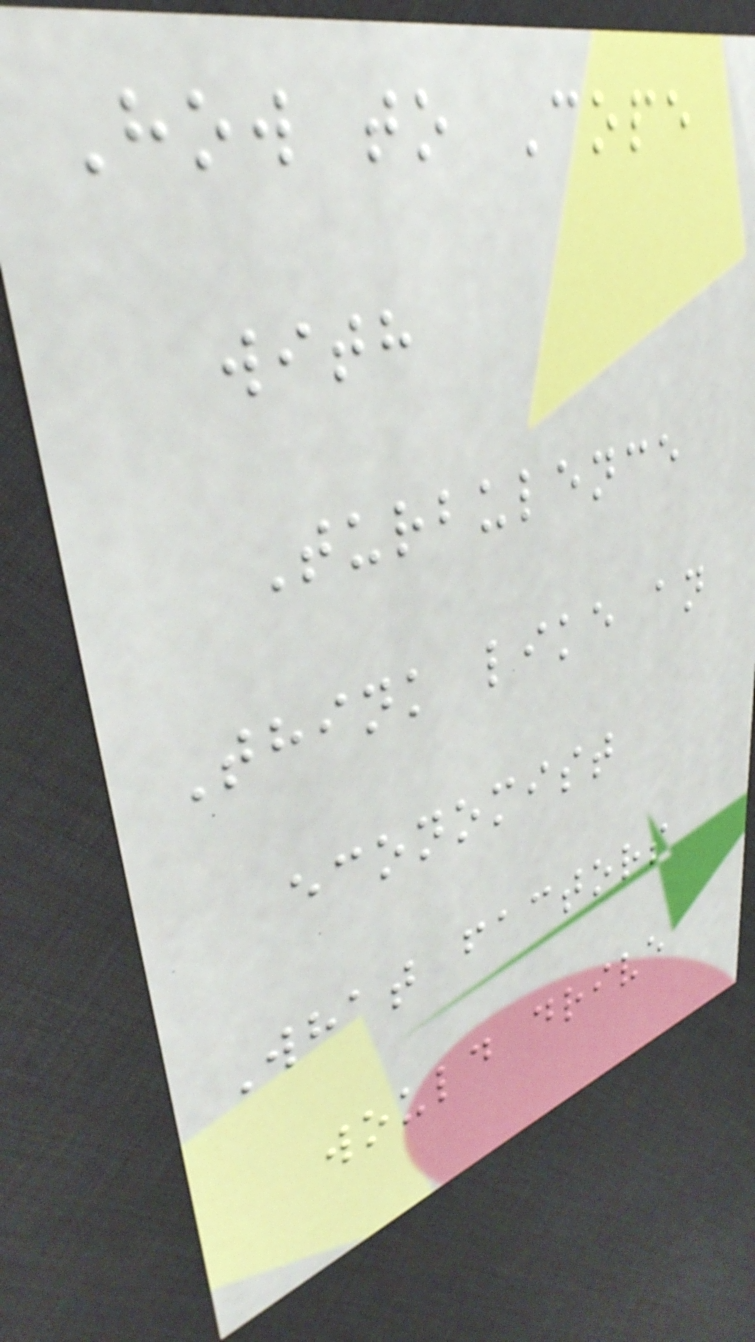How to Cope
with
Turbulence
Think like an
economist
What factors
would drive
